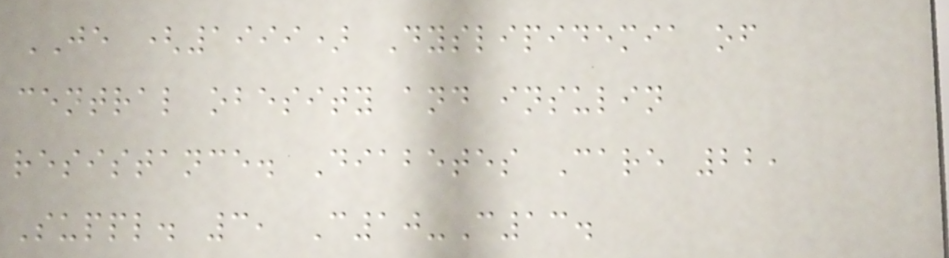JE (1999) Dyslipidemia of
central obesity and insulin
resistance. Diabetes Care 22,
Suppl. 3, C10-C13.
